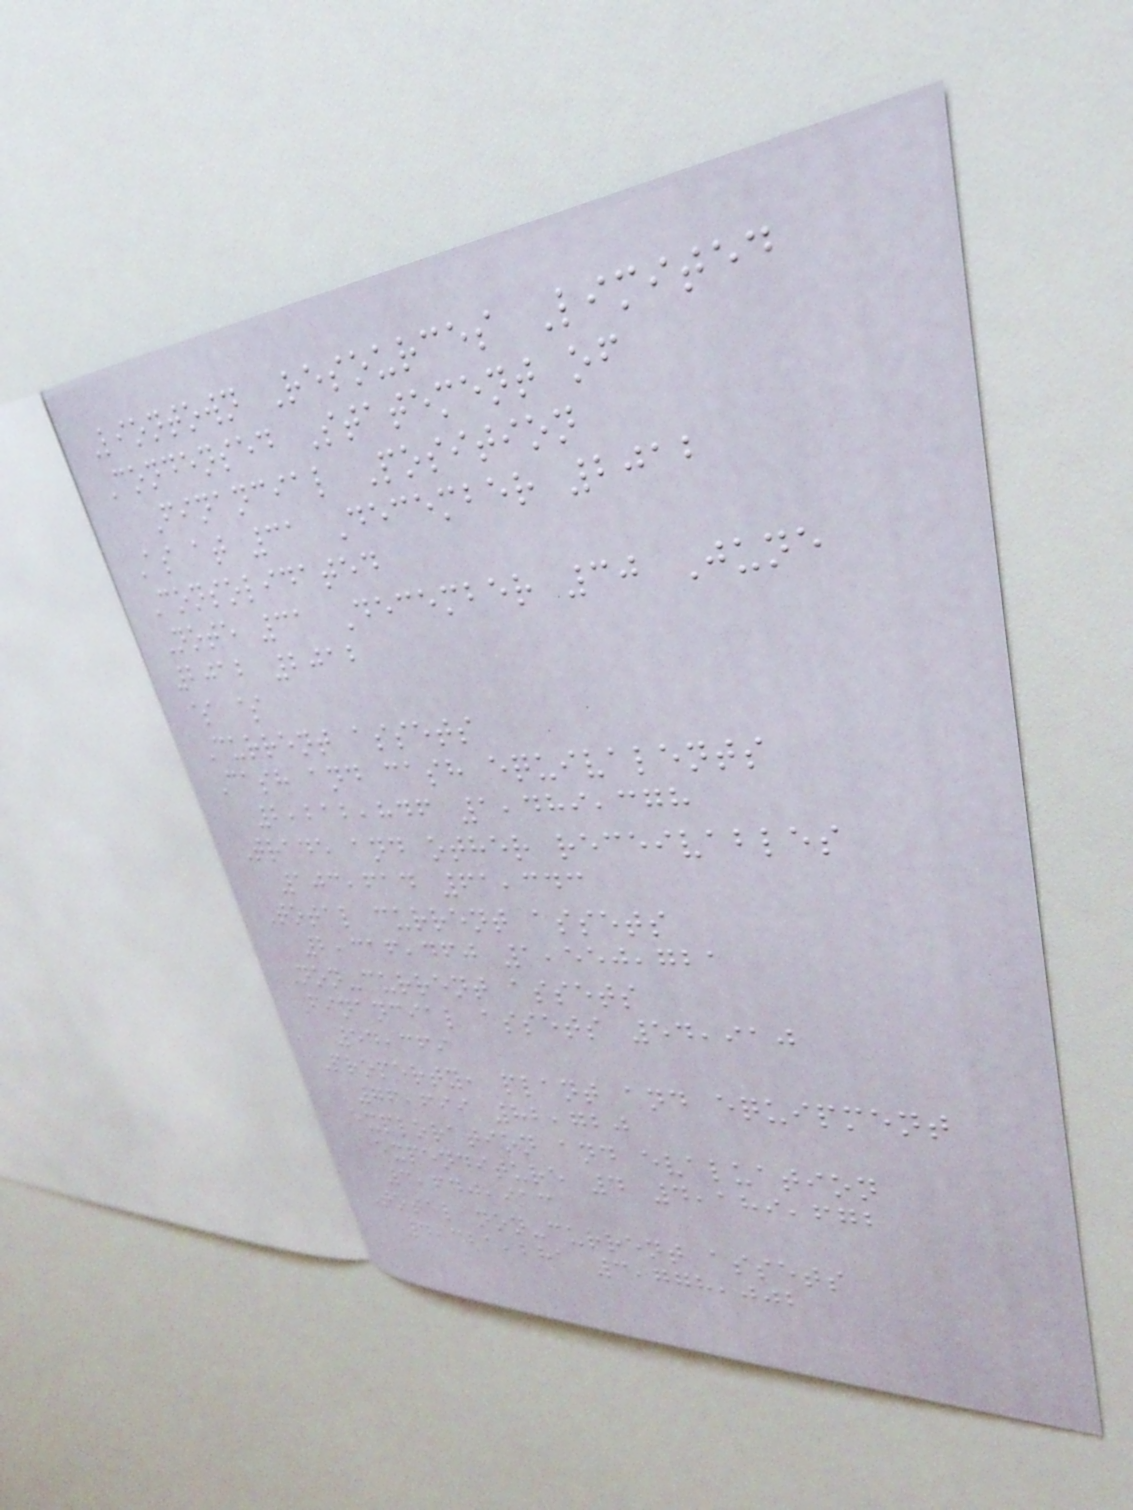Liontown Resources Limited
Condensed Statement of
Financial Position
As at 31 December 2012
Consolidated
Note 31 December 30 June
2012 2012
$ $
Current assets
Cash and cash equivalents
2,212,846 1,489,378
Trade and other receivables
103,614 61,343
Total current assets
2,316,460 1,550,721
Non-current assets
Financial assets 54,910
54,369
Property, plant and equipment
76,699 82,720
Exploration and evaluation
expenditure 4 4,189,672
3,640,913
Total non-current assets
4,321,281 3,778,002
